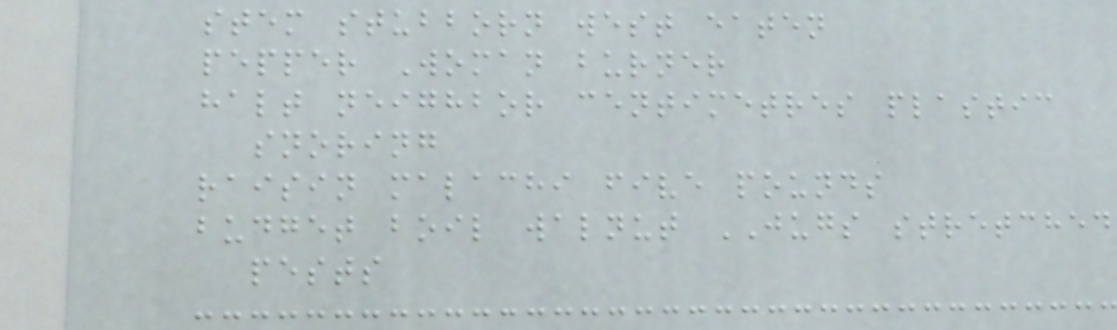stem stubborn west eaten
pepper Woman burner
halt neighbor centimetres plastic
snoring
raisin malachi five pounds
budget boil walnut JUGS stretched
pests
